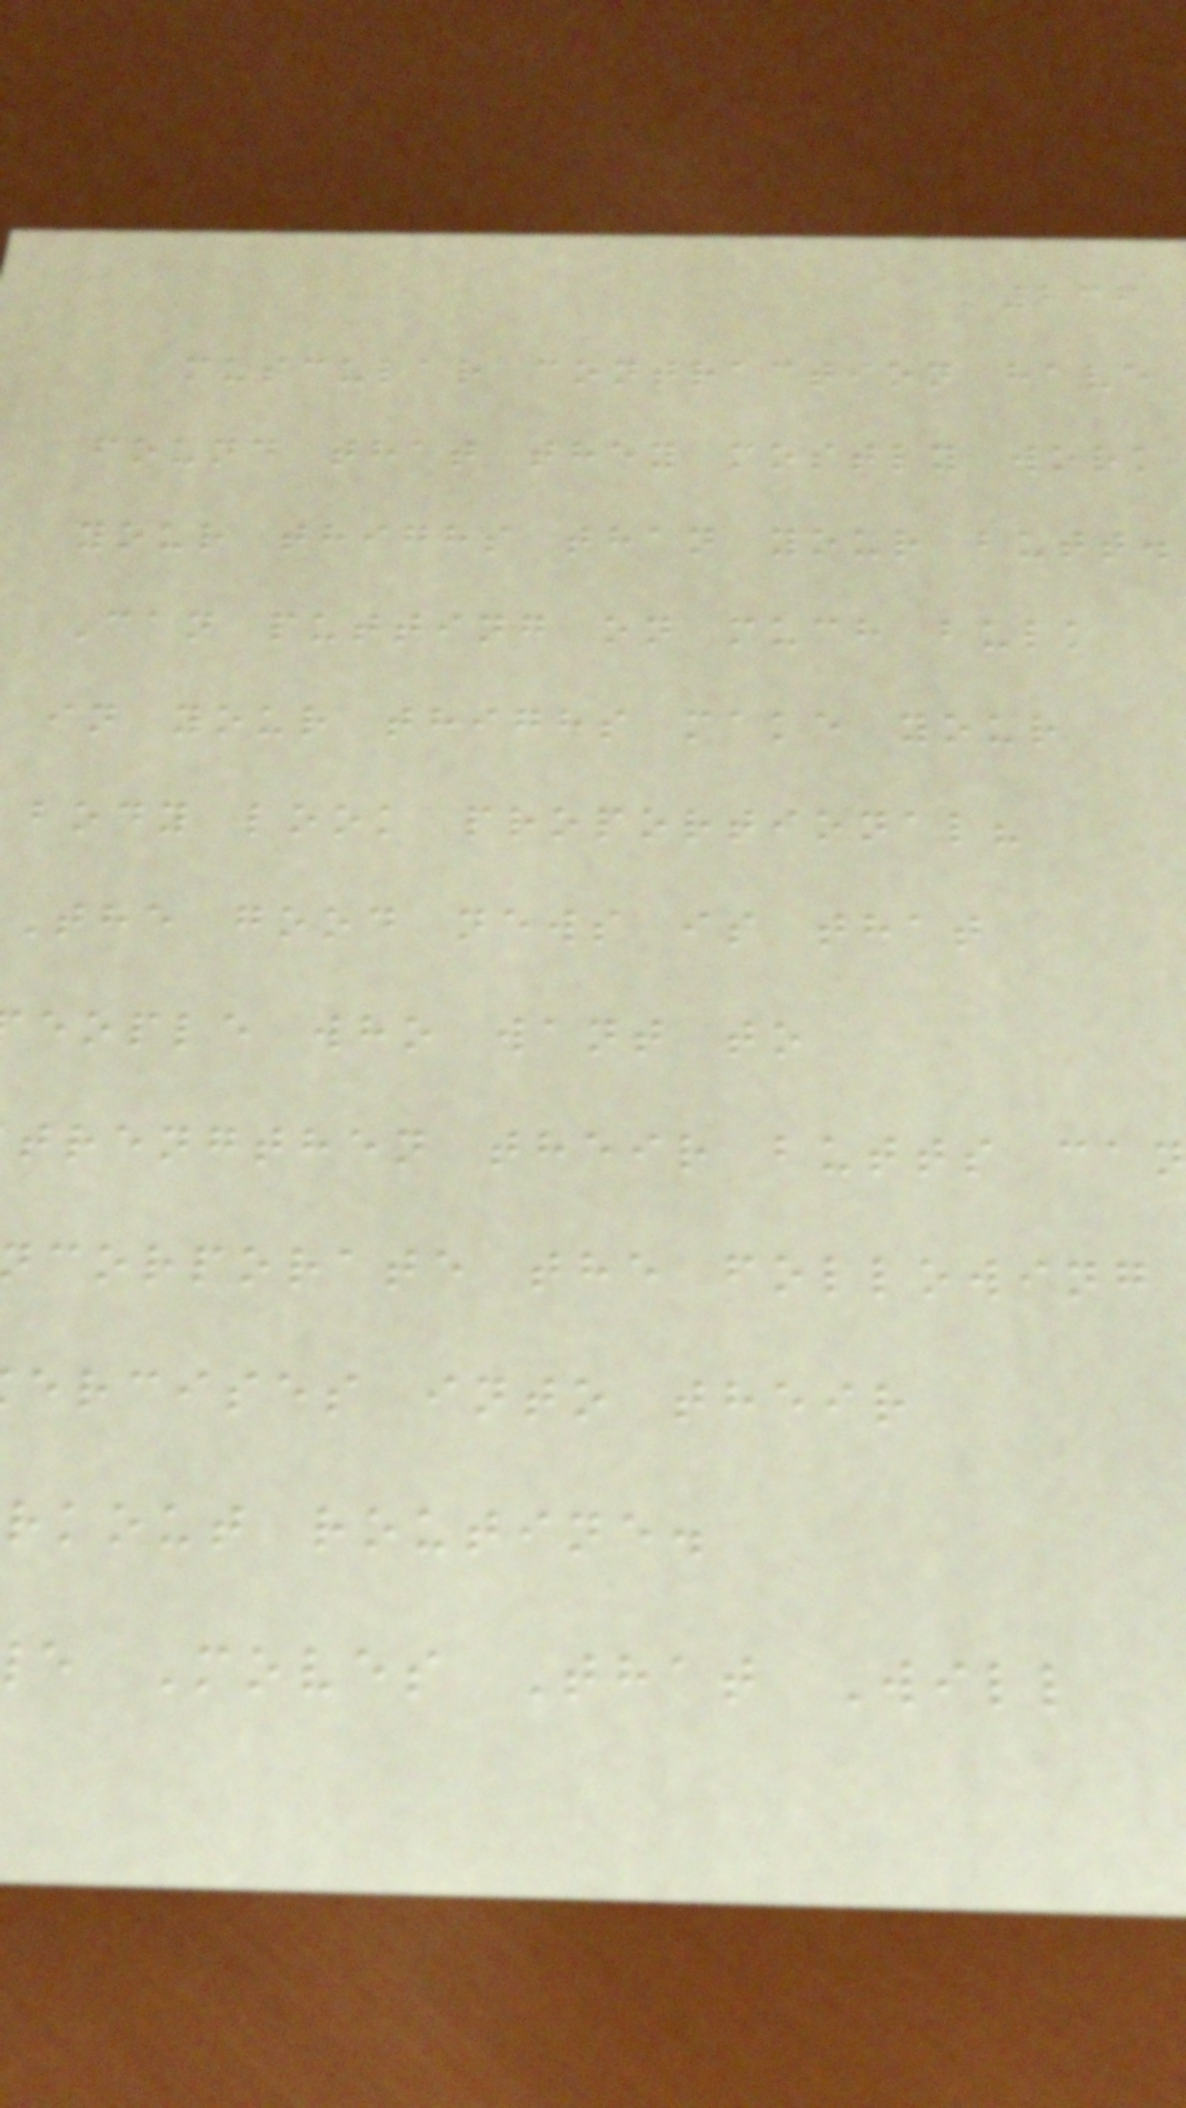236
muscular contraction have
found that they mostly work
your thighs than your butt.
Can putting on much bulk
in your thighs make your
body look proportional?
The good news is that
eople who want to
trengthen their butts can
corporate the following
ercises into their
rkout routine.
e Moves That Will
